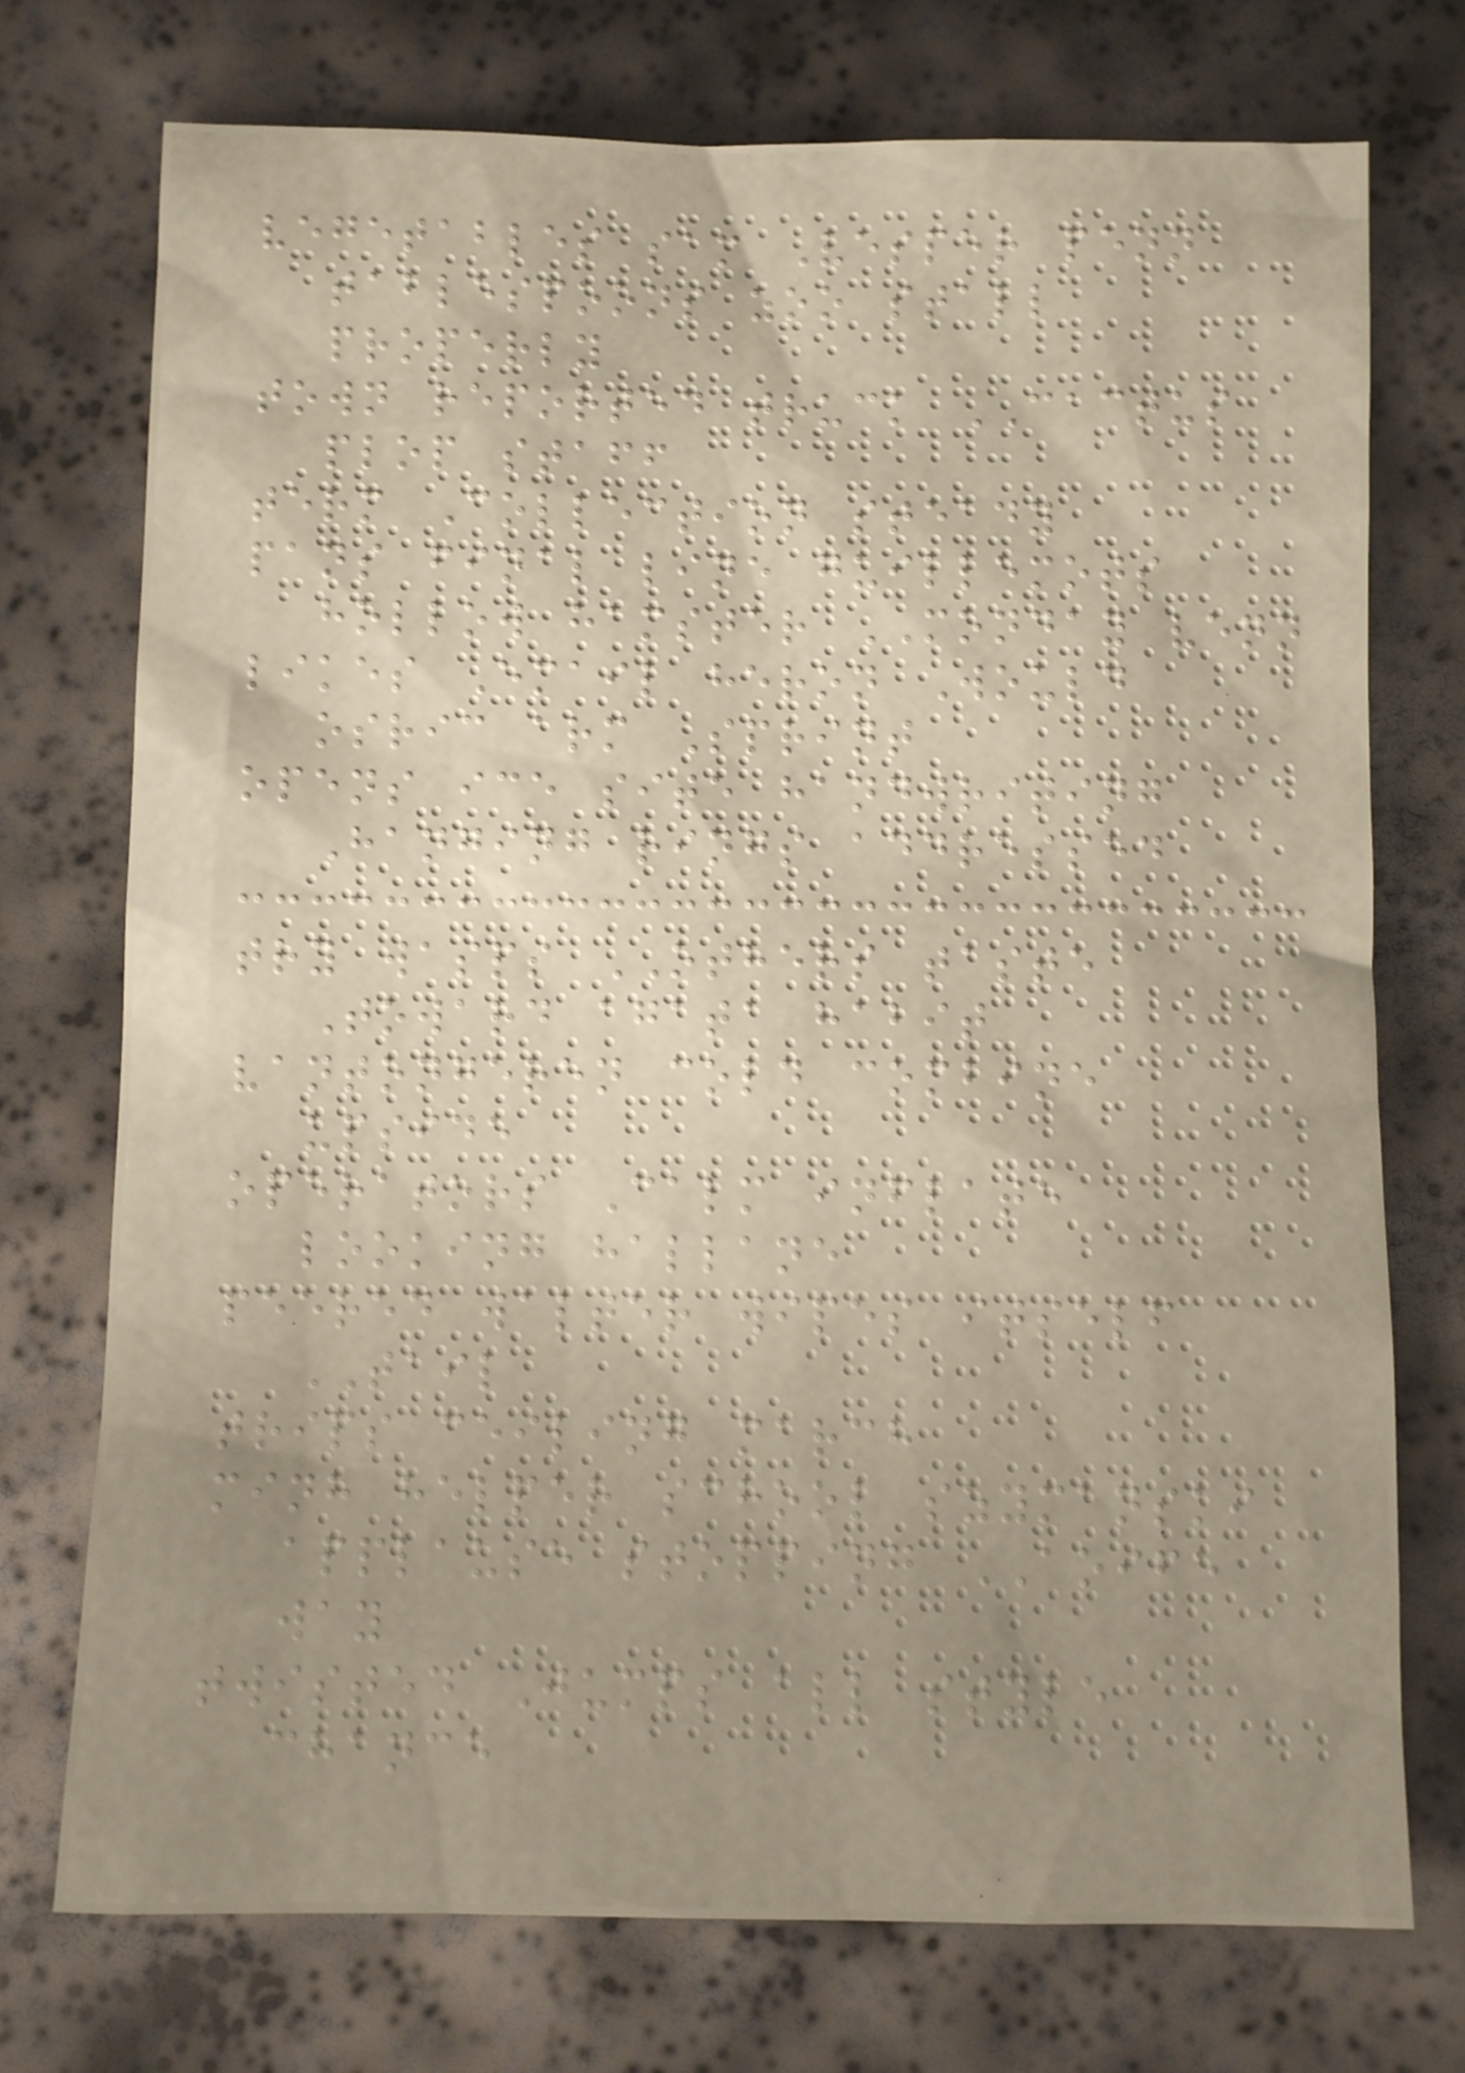vegetables sam Vesper penn
tablespoons zoo stall
properly
town reported truck CACTUS
plop staff
term Collection steady
pans final line guillemots
hollow hamster MONDAY venn
likes Email heron Would
osric arm Sprint
opens ice site handwriting
Hanging rings addressed
try wasps OTHERS taste
Toward agata habit
vantongeren cold combine
upside
operators Calm inflate
looking hallane
peered walter wipes itself
TAIL
trips ceiling march
minh helper school szymanski
applause stopping AOIFE
way
twisted Jumps all style
chance
